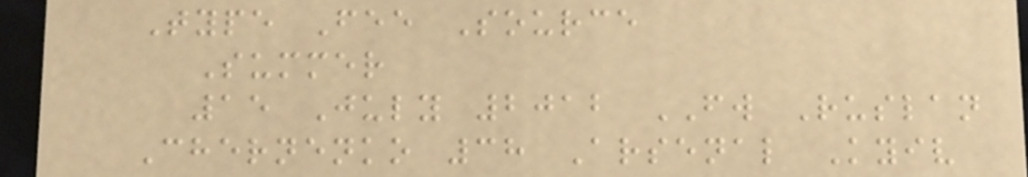Type Fee Source
Summer
15 July 2012 FW Ruslan
Chernenko 38 Arsenal Kyiv
